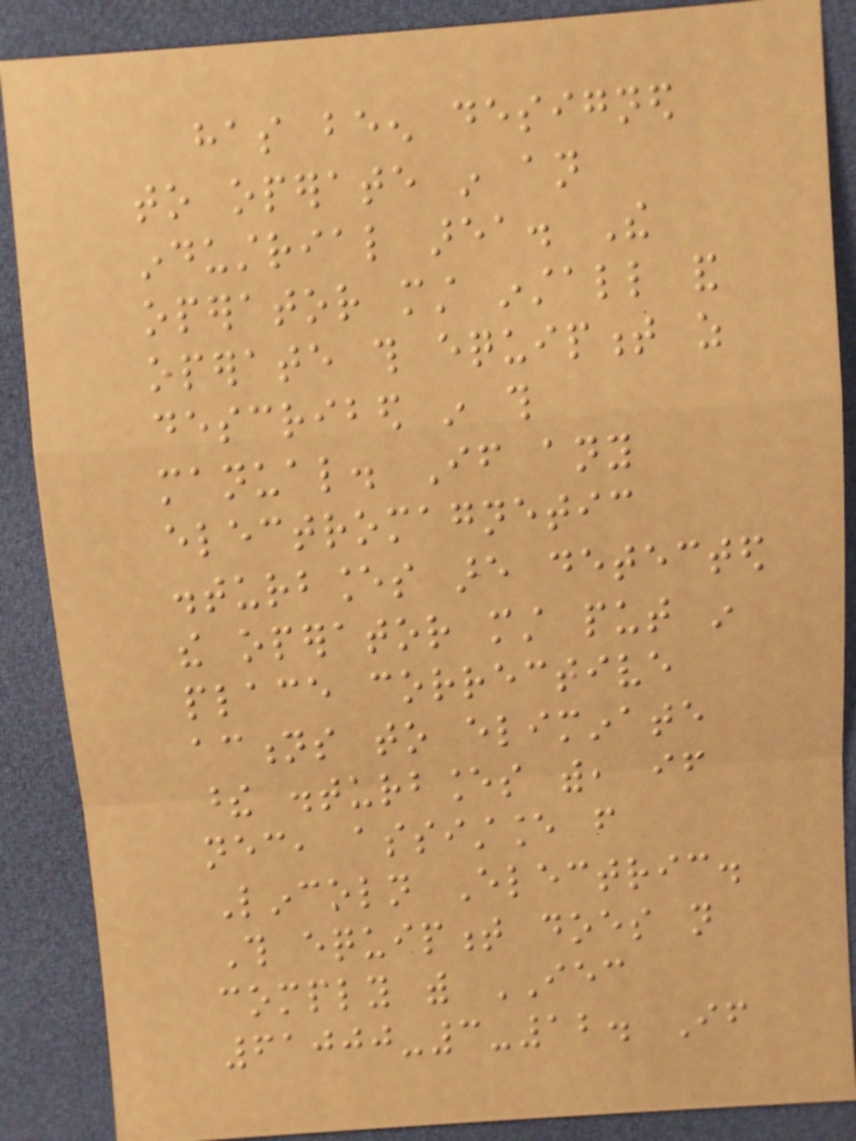has been designed
to operate in an
industrial area. The
operator must install and
operate this equipment as
described in this
manual. If any
electromagnetic
disturbances are detected
the operator must put in
place corrective
actions to eliminate
these disturbances with, if
necessary, assistance from
Lincoln Electric.
This equipment does not
comply with IEC
61000-3-12. If
